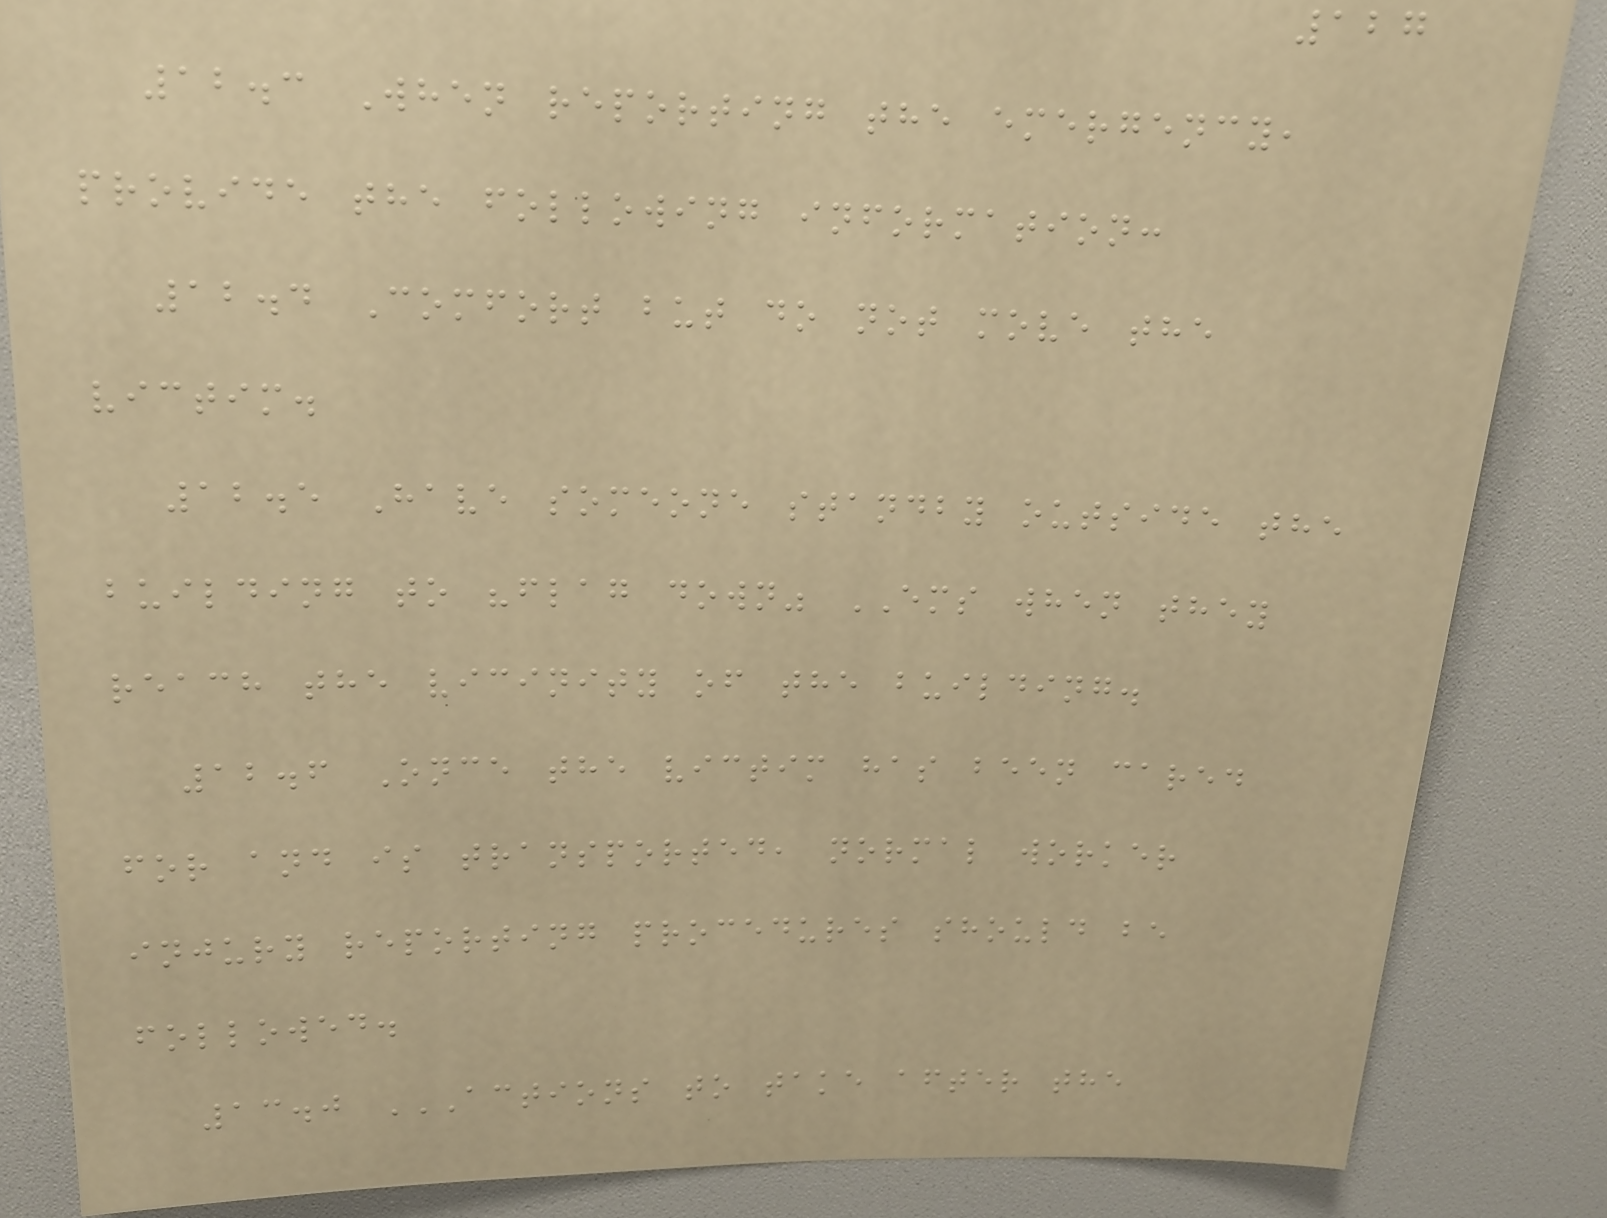127
12.3 When reporting the emergency,
provide the following information:
12.4 Comfort but do not move the
victim.
12.5 Have someone standby outside the
building to "flag down" EMS when they
reach the vicinity of the building.
12.6 Once the victim has been cared
for and is transported, normal worker
injury reporting procedures should be
followed.
13.0 ACTIONS TO TAKE AFTER THE
